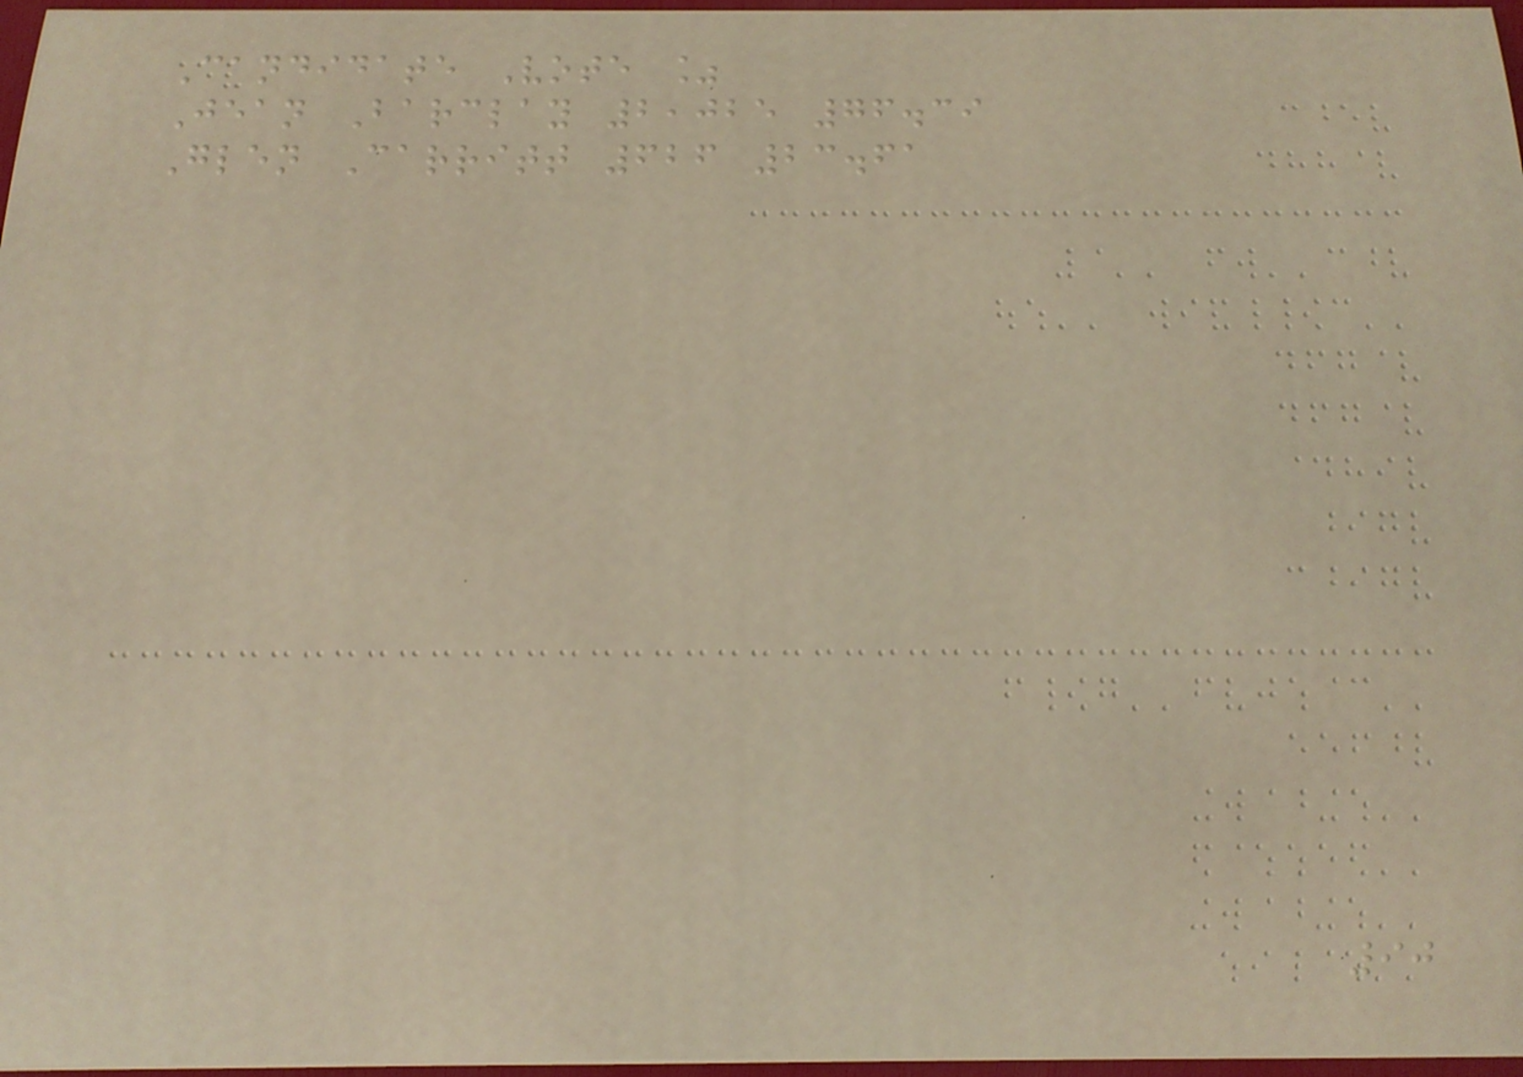Candidate Vote %
Jean Barclay 2,025 76.39
Glen Carritt 626 23.61
90
